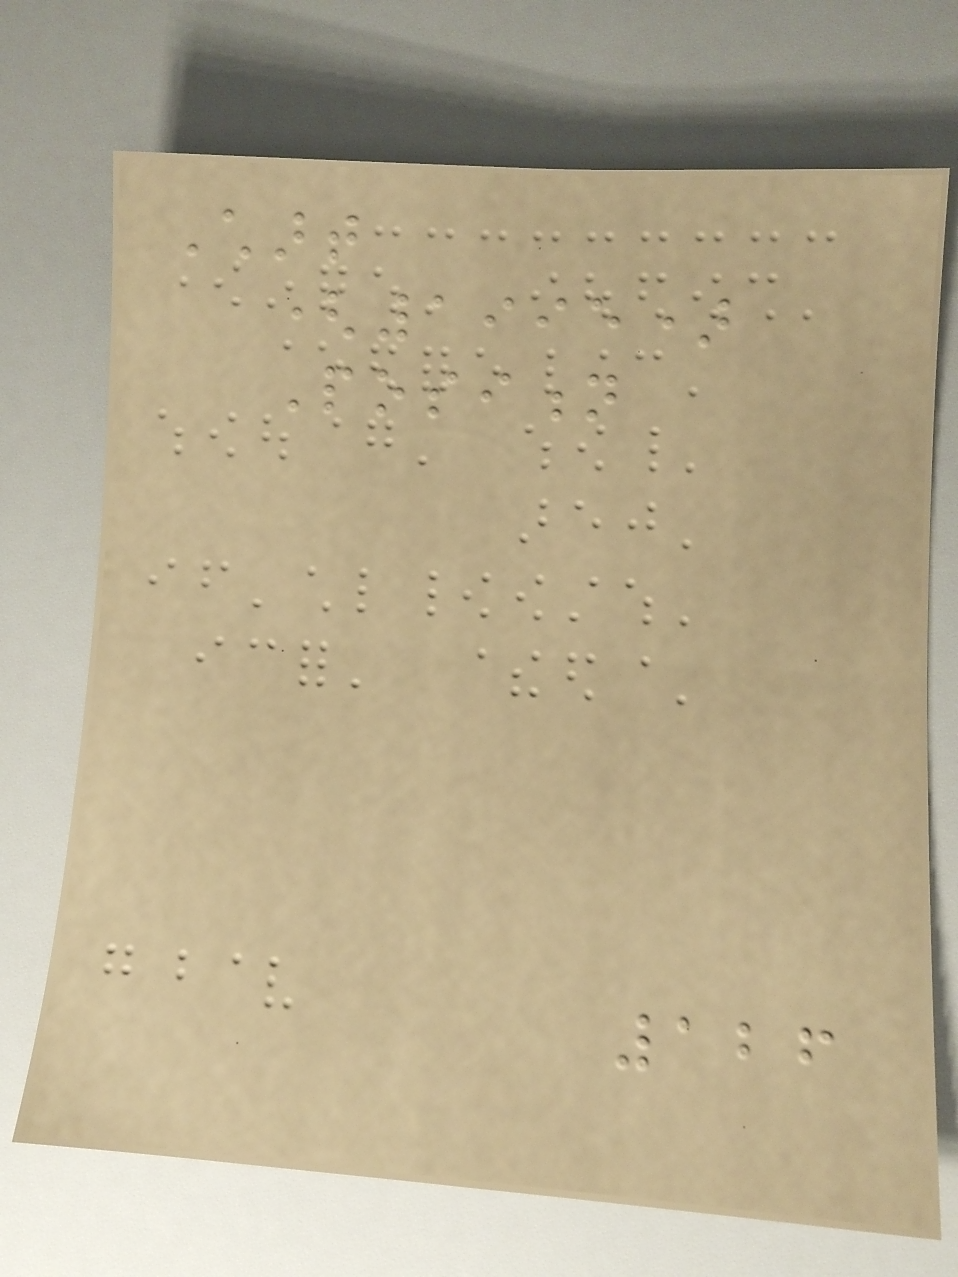Chart
(1995)
Position
126
